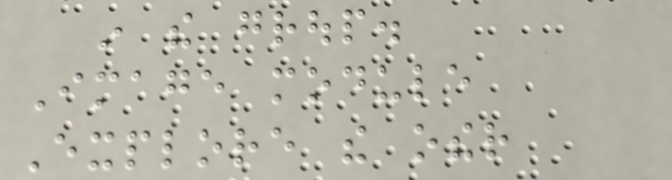in the group.
Image module
Explore the other
